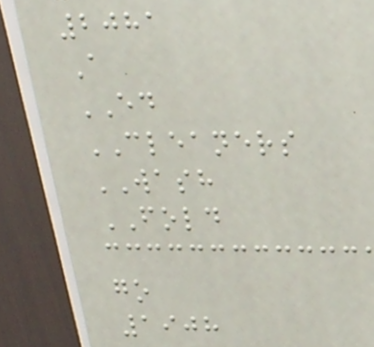2081
A
ED
CLEANERS
WASH
FOLD
go
1908
